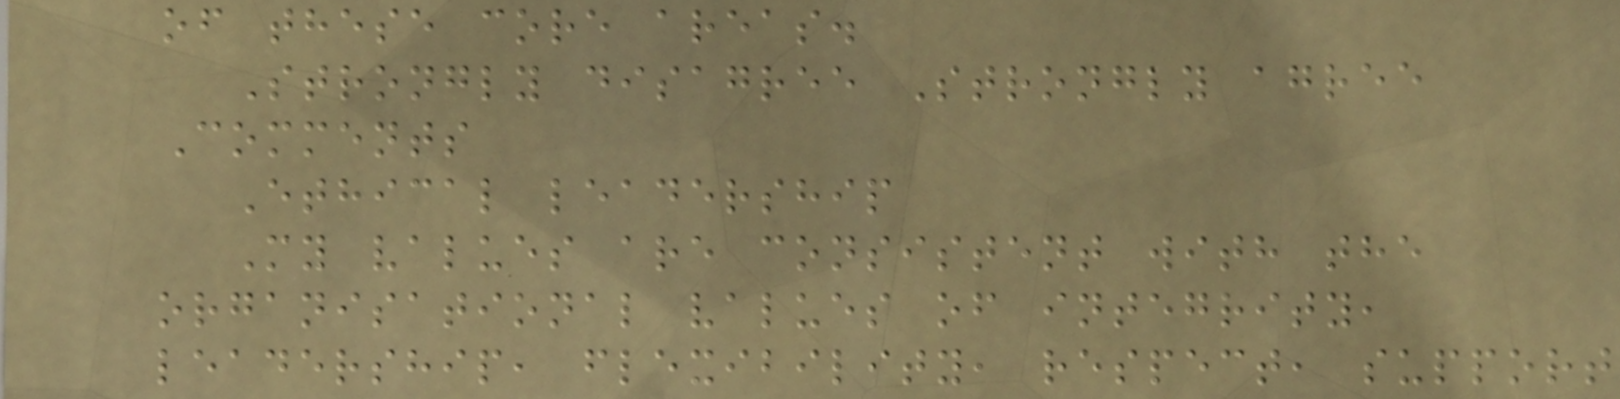of these core areas.
Strongly disagree Strongly agree
Comments
Ethical leadership
My values are consistent with the
organisational values of integrity,
leadership, flexibility, respect, support
